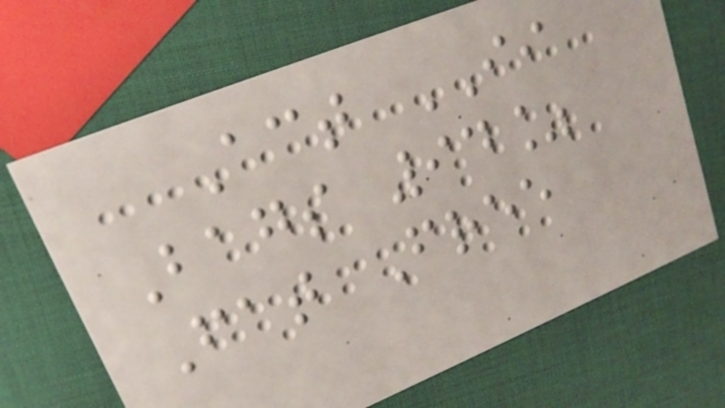Act II
Bags 94%
Fat Free
